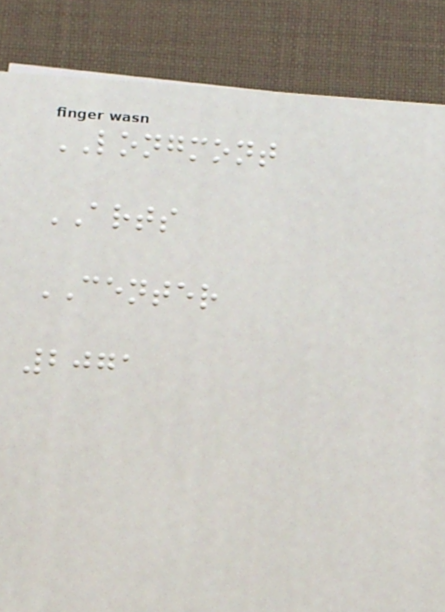LONGMONT
ARTS
CENTER
2071
